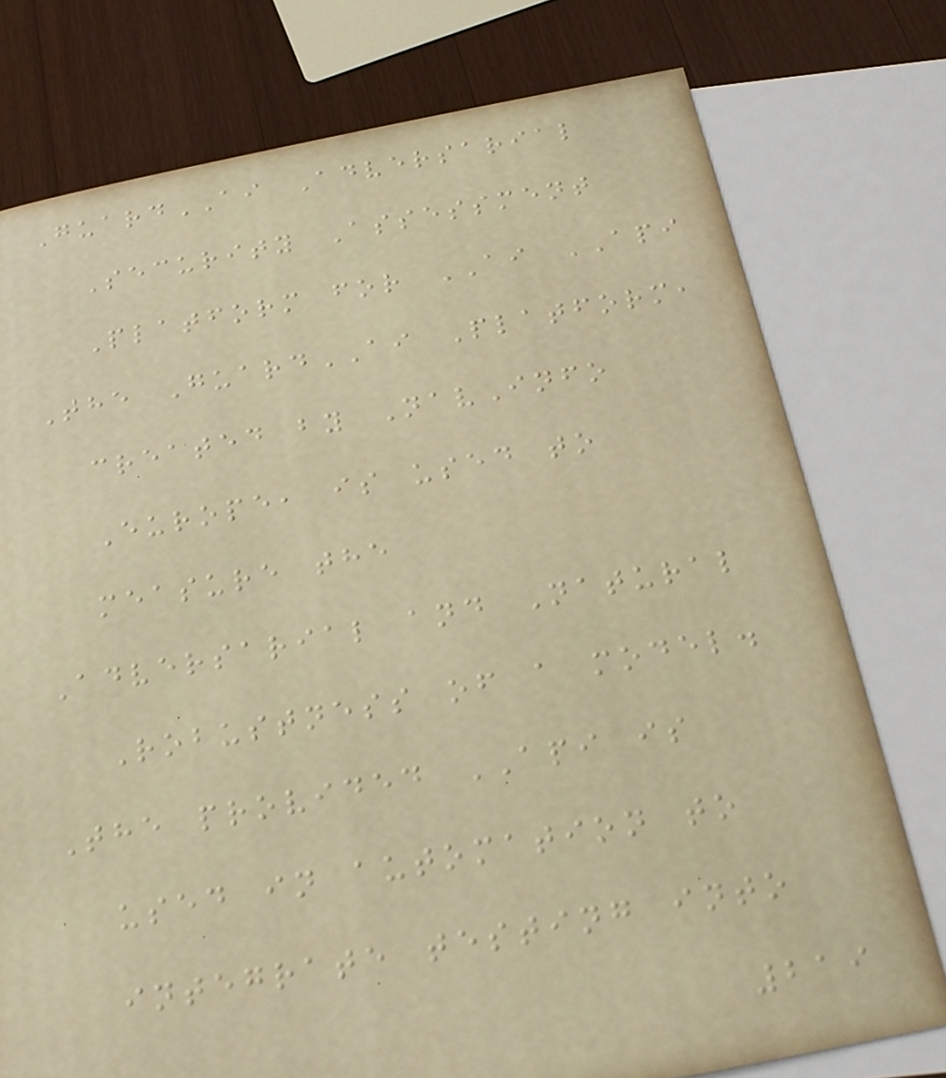GuardAI Adversarial
Security Assessment
Platform for AI API
The GuardAI Platform,
created by NavInfo
Europe, is used to
measure the
Adversarial and Natural
Robustness of a model.
The provided API is
used in automation to
integrate testing into
219
